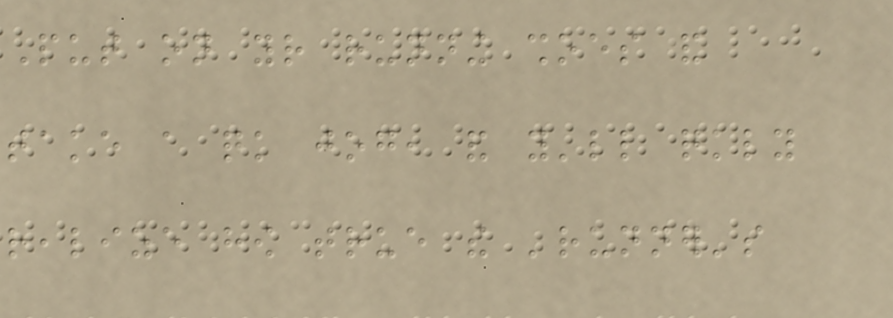Put on your running shoes and
take a quick jog, and you'll quickly
realize how true the 'runner's
